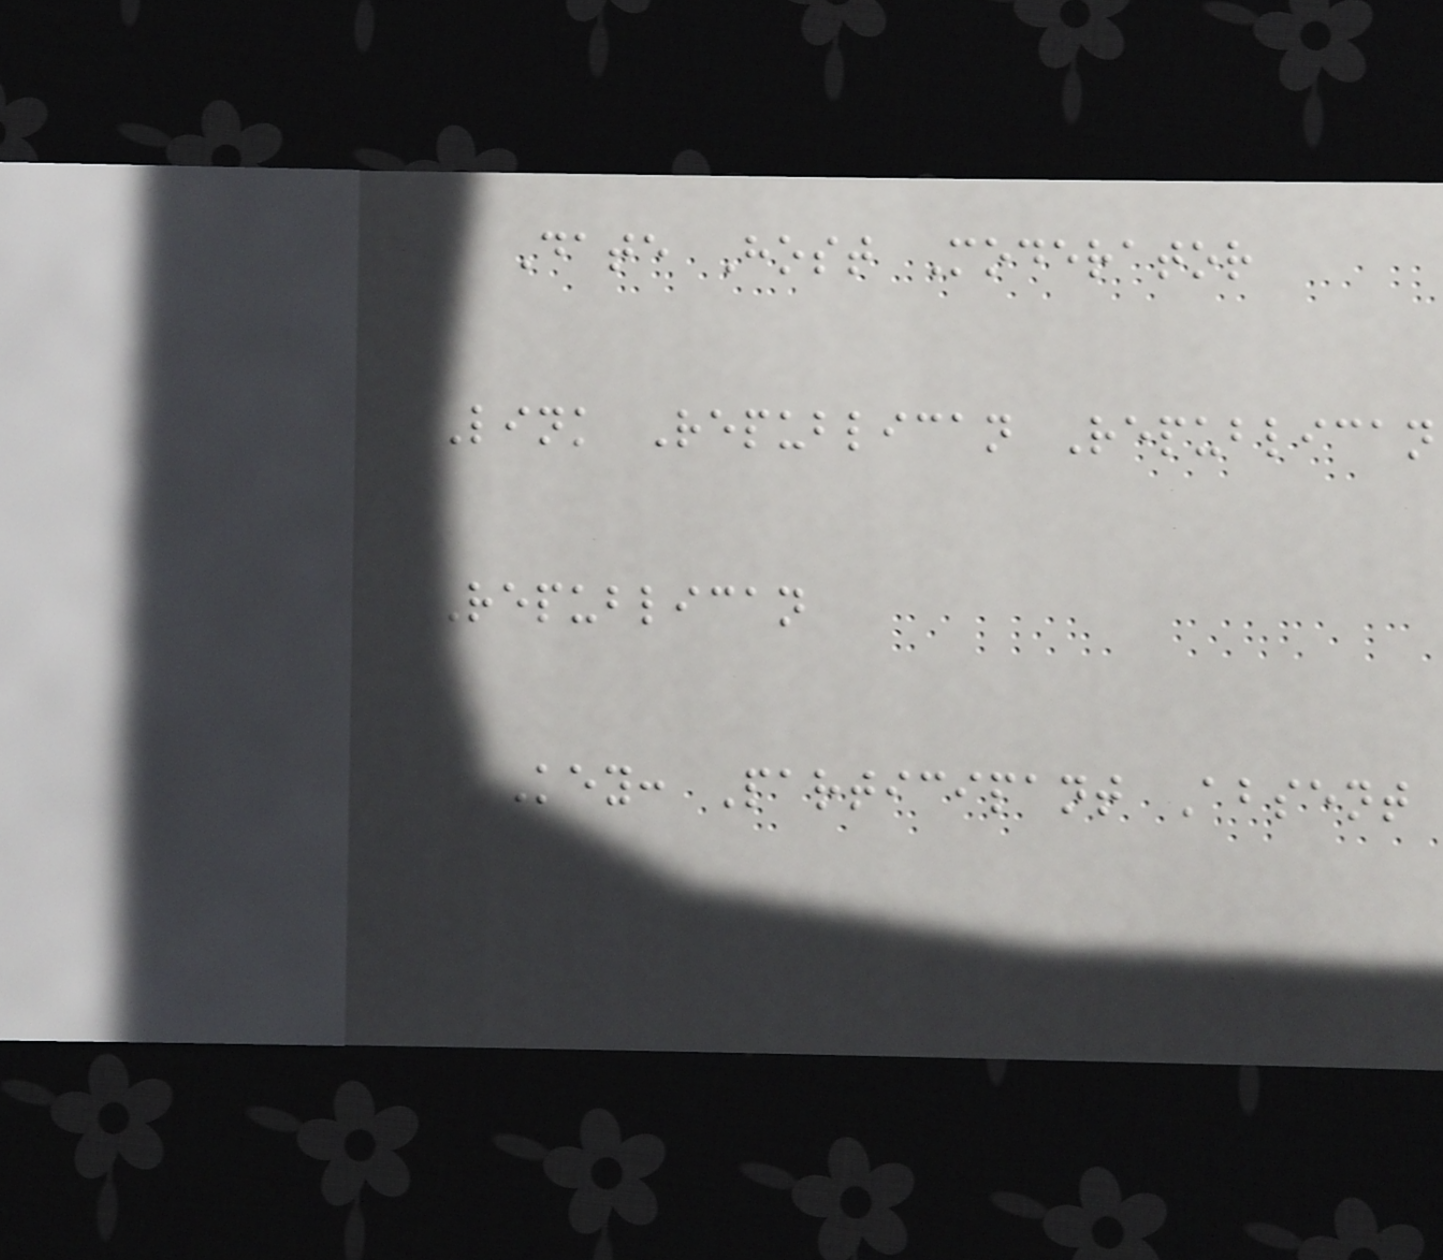Date Host Moderator
Link Republican Republican
Republican
Key: Participant Absent
